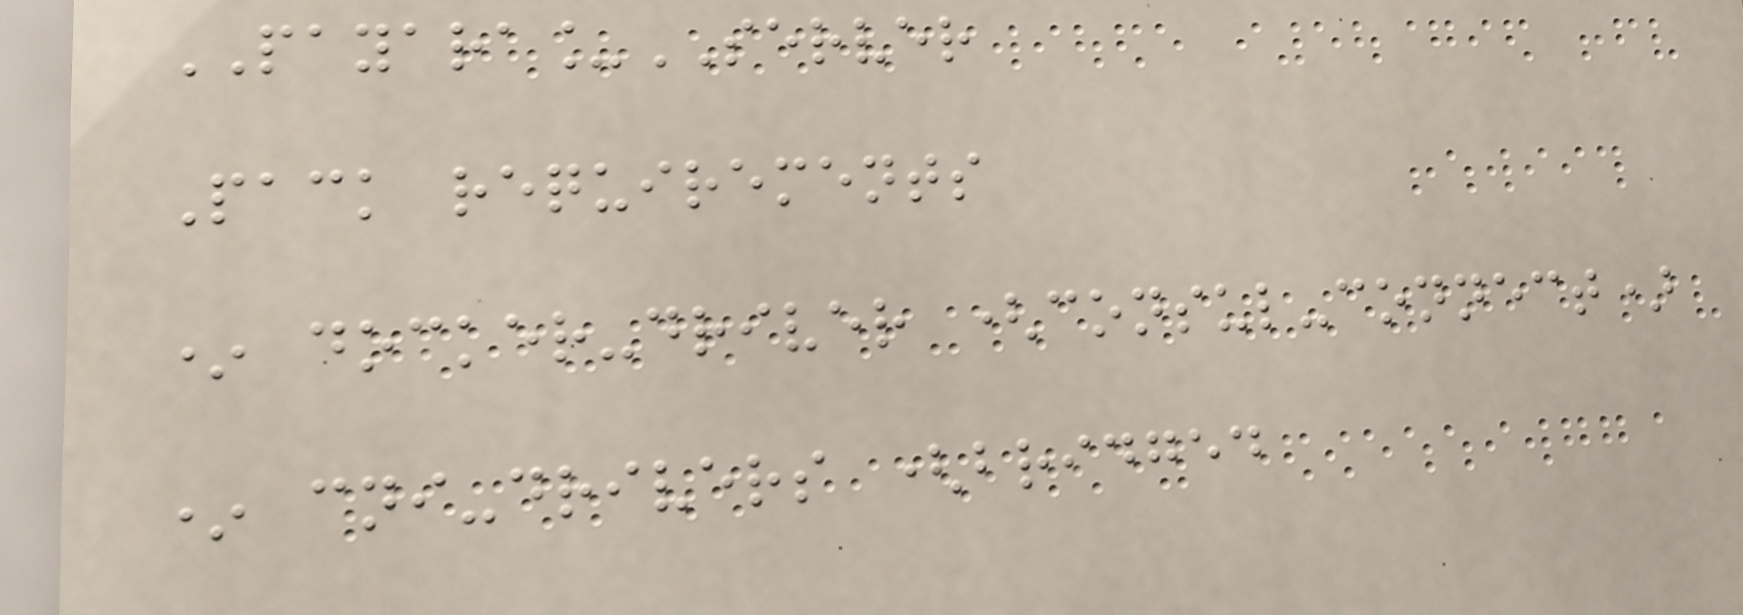PAYARA_SERVER
Pack requirements
* docker-driver (consul-connect)
* cni-drivers (bridged
